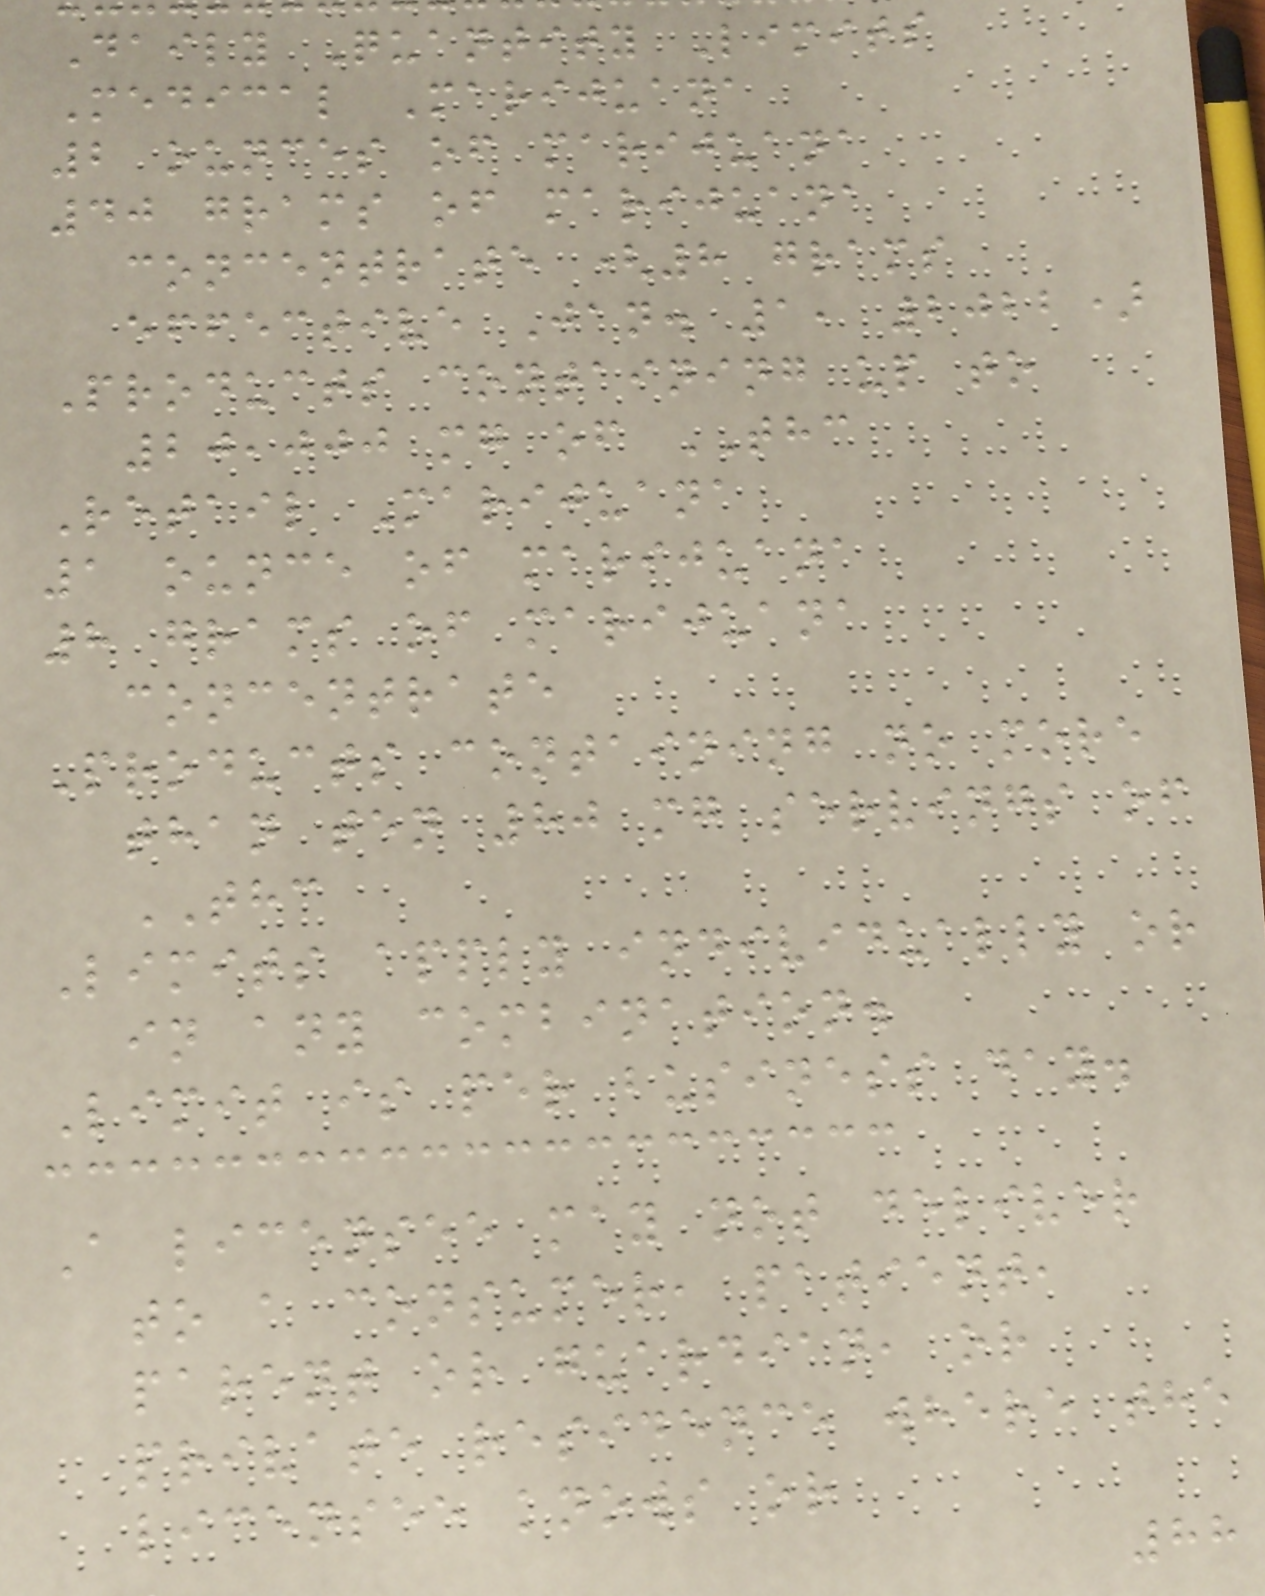Daily Quantity Limits
Medical Marijuana
2 ounces of marijuana
40 grams of marijuana
concentrate (8 grams
effective Jan. 1, 2022)
Products containing up to
20,000 mg of THC
Retail Marijuana
1 ounce of marijuana
8 grams of marijuana
concentrate
Products containing no more
than ten 80 mg servings of
THC
Limits apply individually or
in any combination.
Limit is per business day.
A licensee may not deliver
to a consumer, patient,
parent or guardian, or
private residence where the
licensee knows or
88
